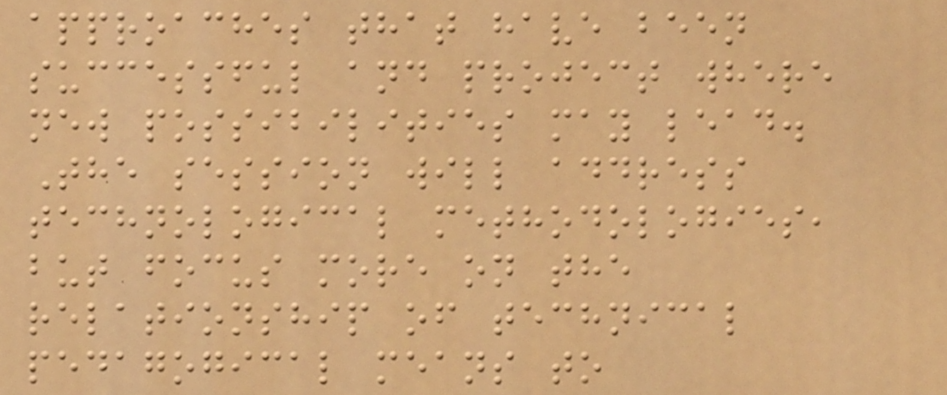approaches that have been
successful and project where
new possibilities may lead.
The session will address
technological methodologies,
but focus more on the
relationship of technical
pedagogical means to
